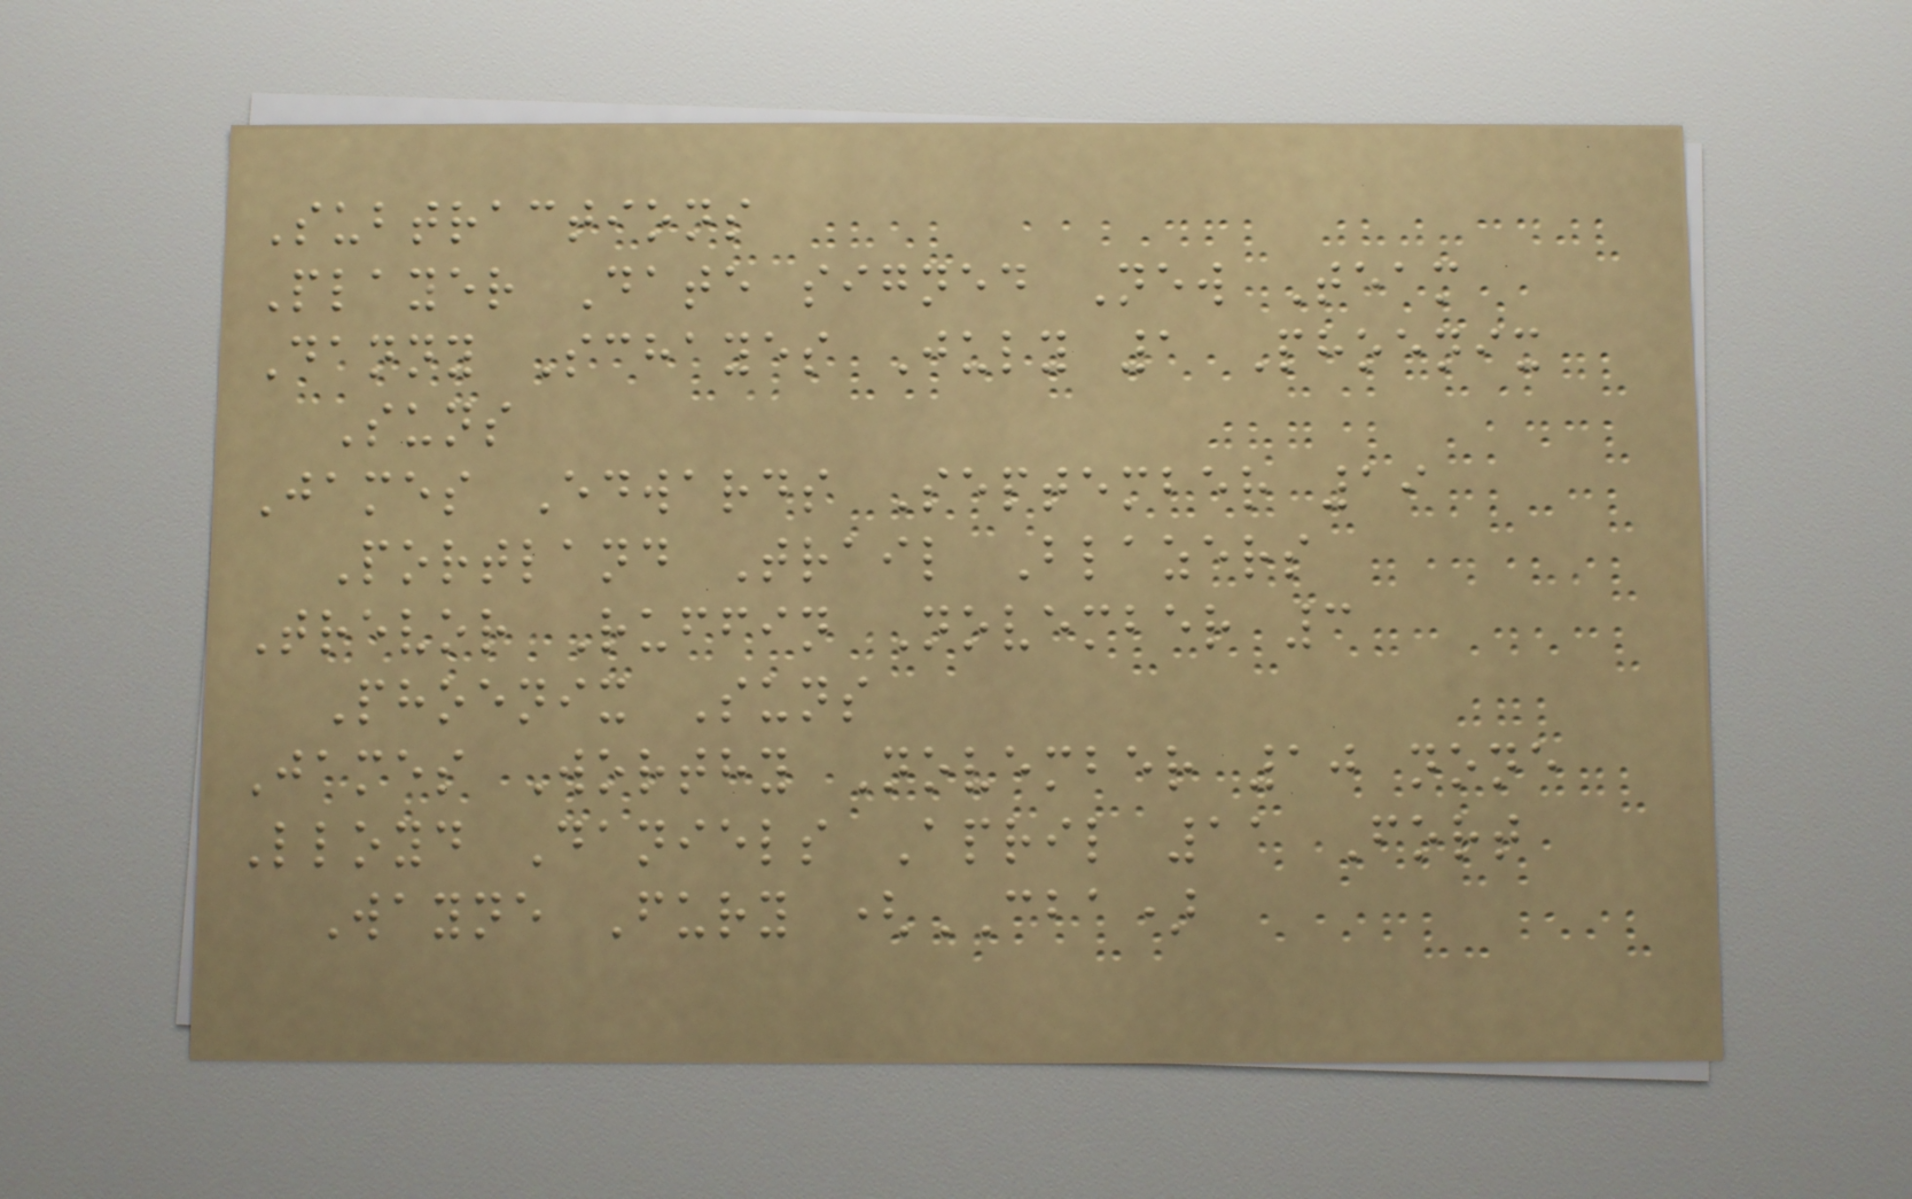Subtractions
Player Date signed New Team
Danny Schayes July 1 Phoenix
Suns
James Edwards September 19
Portland Trail Blazers
Trevor Ruffin November 3
Phoenix Suns
James Worthy November 10 none
Lloyd Daniels April 11 Fort
Wayne Fury (CBA)
